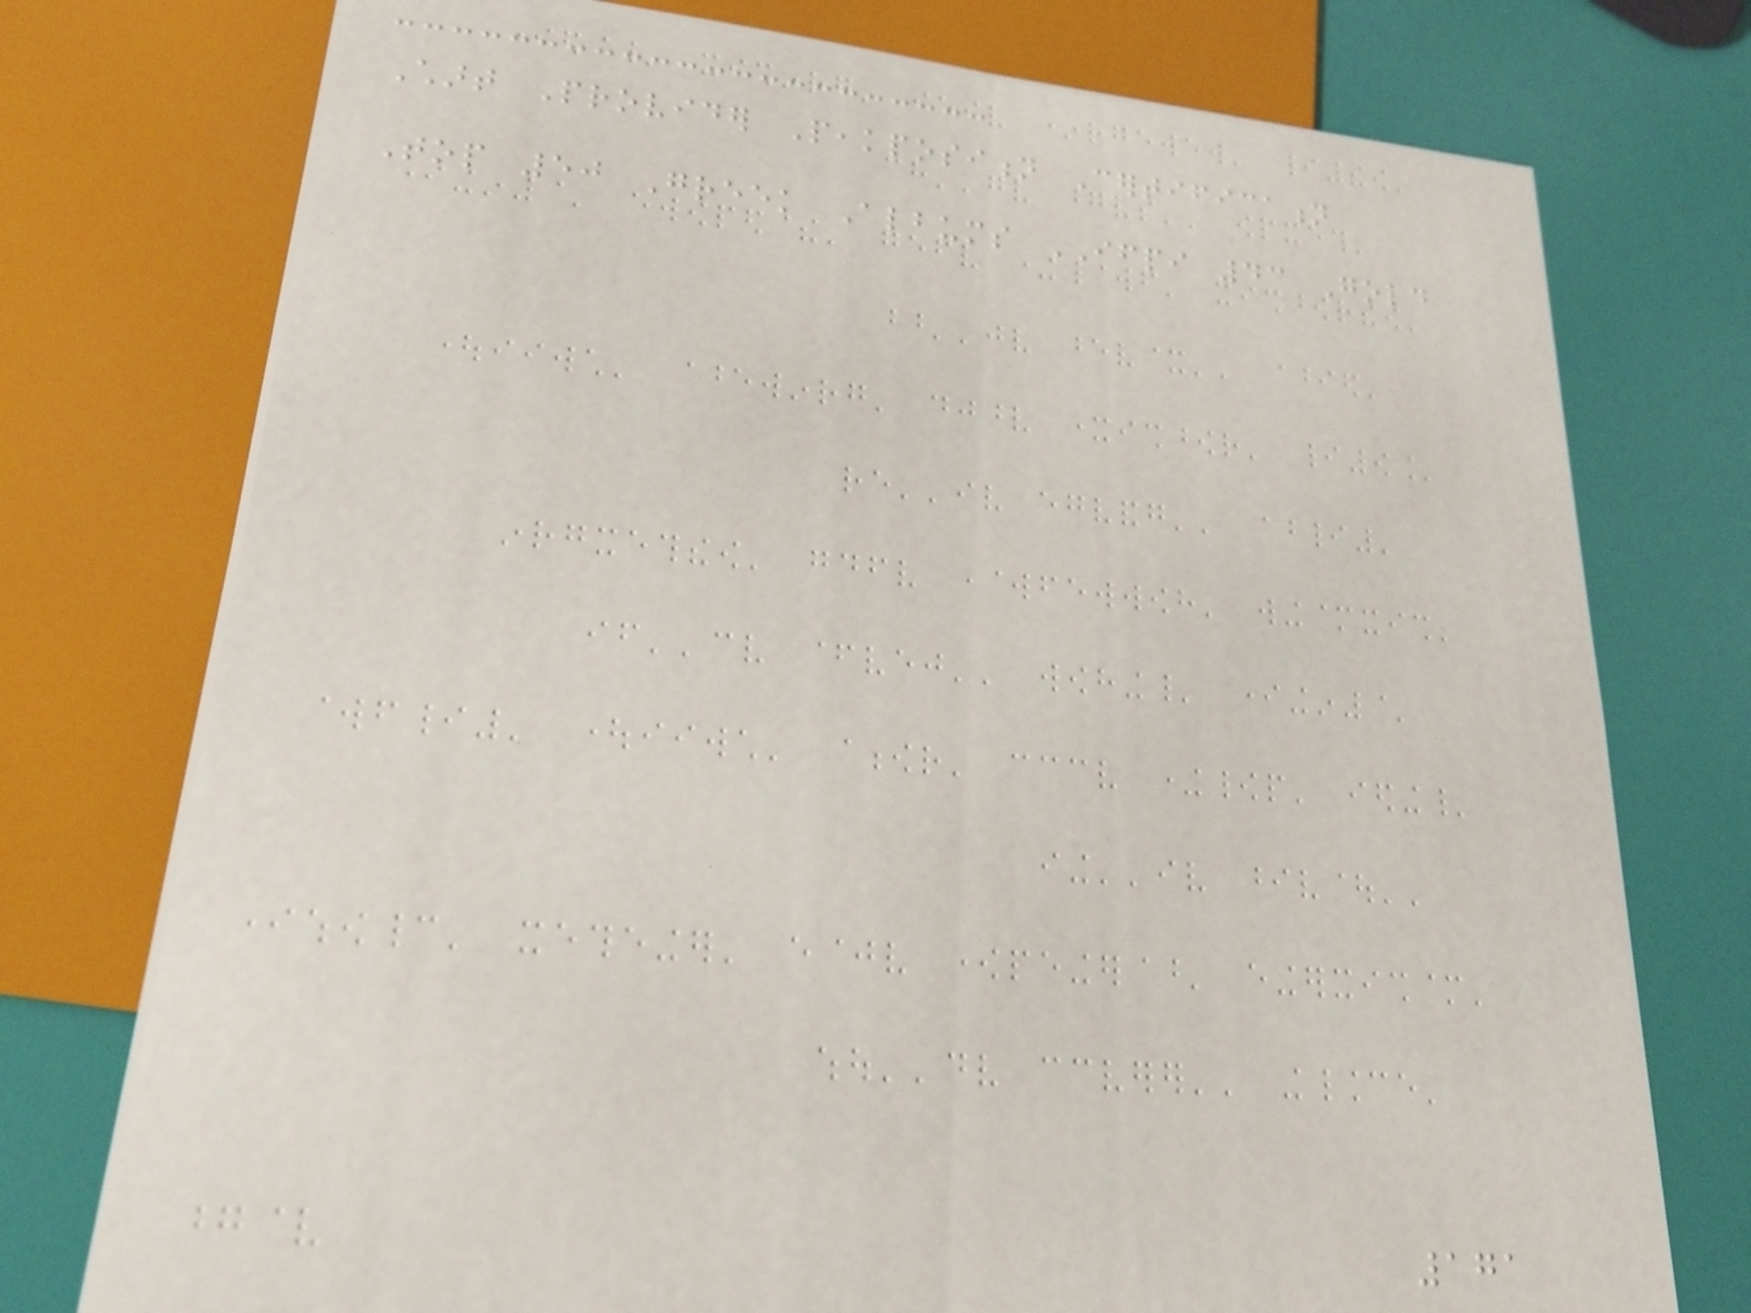Chart Provider Peakposition Certification
Top 50 Greek Albums IFPI 43 Gold
171
